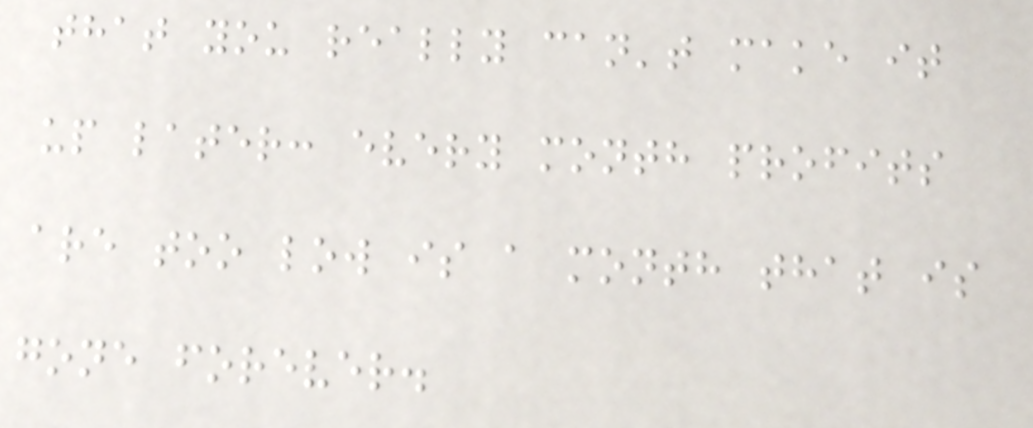that you really can't make it
up later: every month profits
are too low is a month that is
gone forever.
